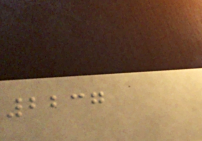2237
